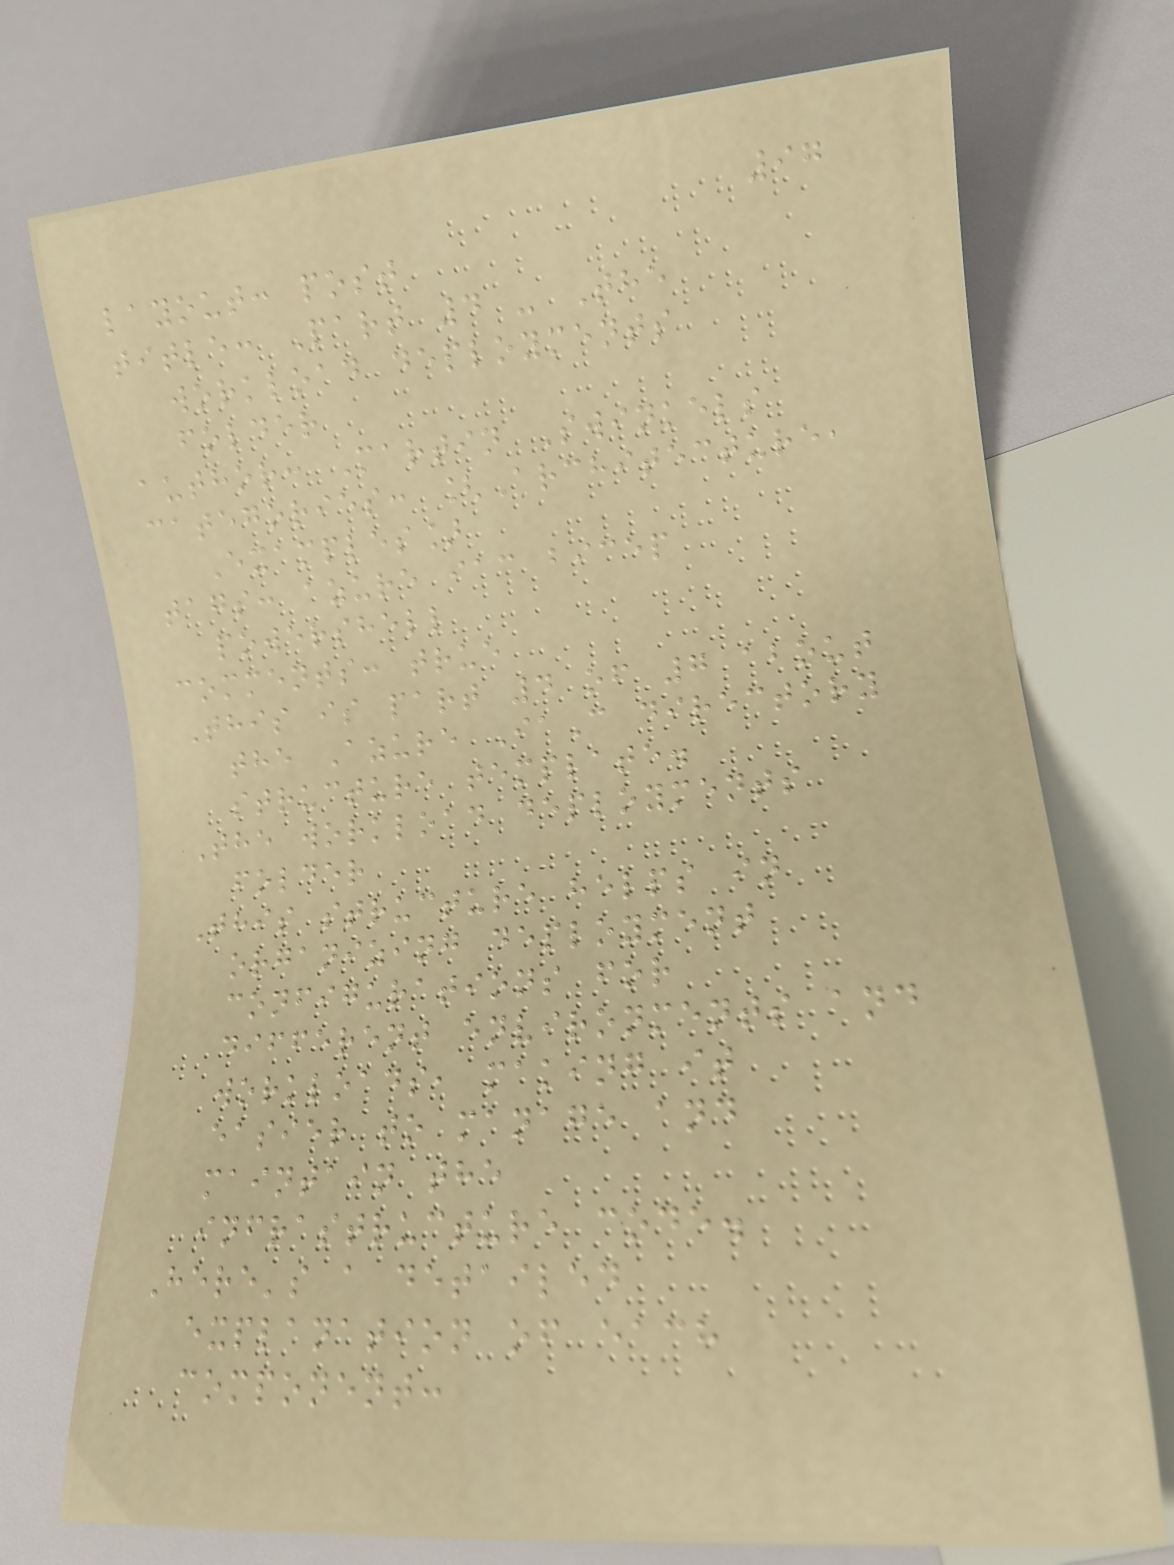97
layout: post
title: Part 4 - The
workload deployments
folder
author: Martin Swinkels
categories: [Architecture,
Examples]
tags: azure iac bicep
powershell
comments: true
This is part 4 of 7 about
the Azure IaC directory
structure template.
The workload deployments
folder
This structure helps in
organizing deployment
configurations for
different environments and
workloads, making it
easier to manage and
maintain the
infrastructure code.
Here's a detailed
explanation of each
component:
